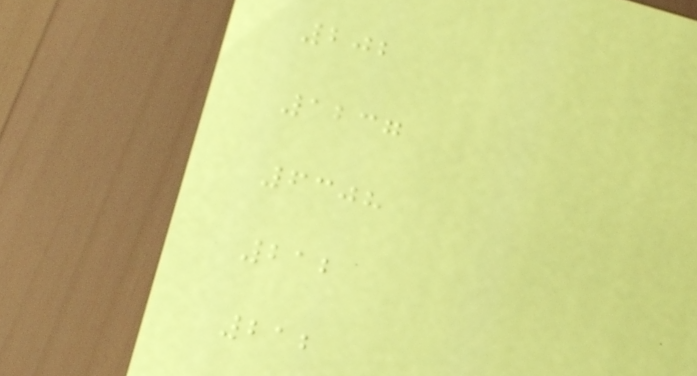202
1237
6308
212
212
